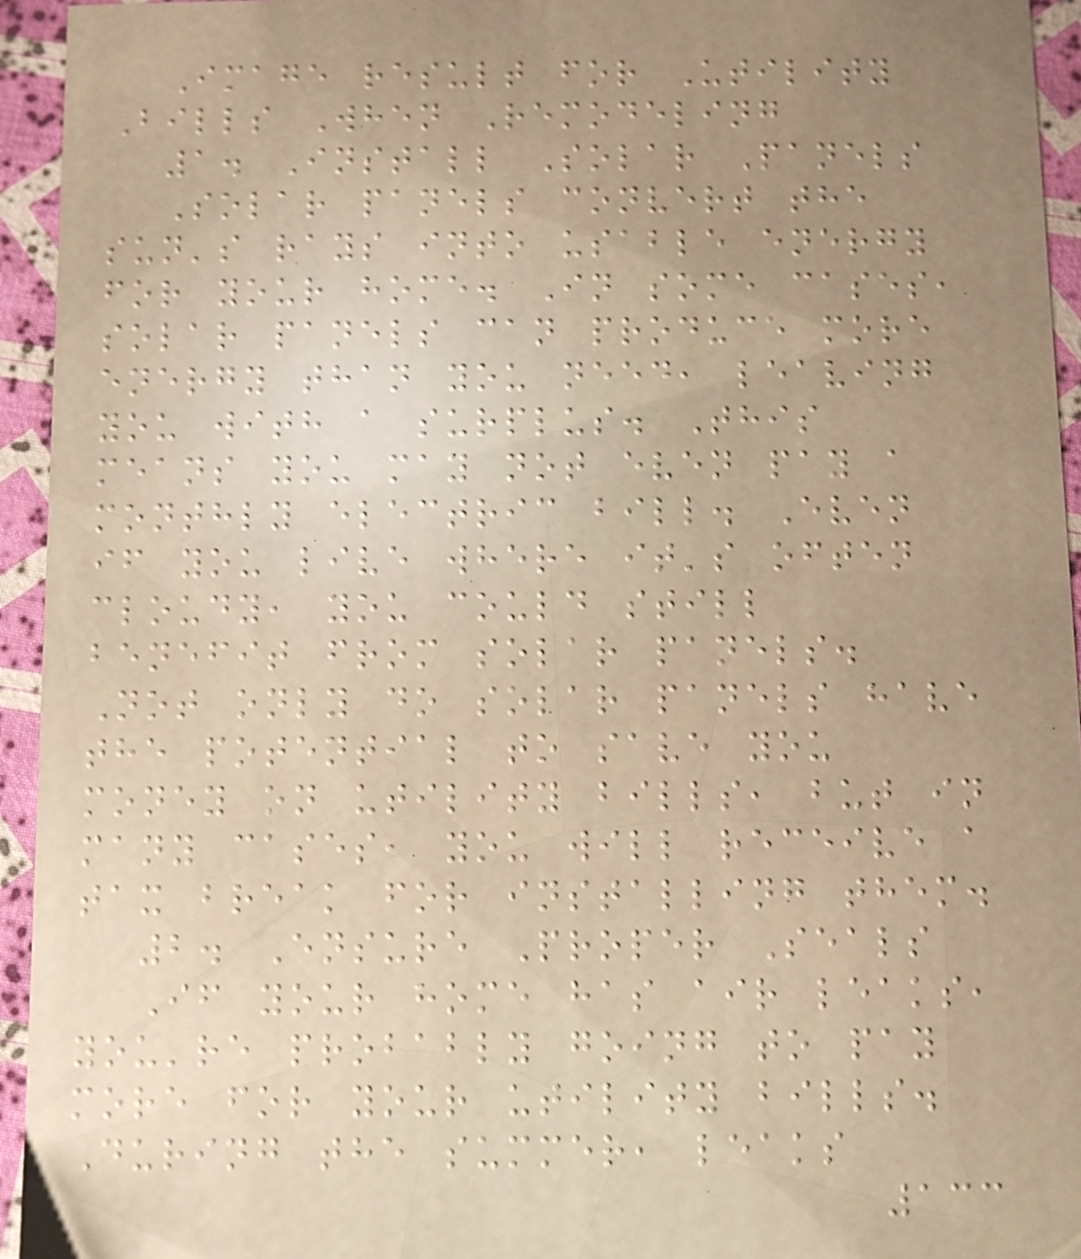Image result for Utility
Bills When Remodeling
1. Install Solar Panels
Solar panels convert the
sun's rays into usable energy
for your home. In some cases,
solar panels can produce more
energy than you need, leaving
you with a surplus. This
means you may not even pay a
monthly electric bill. Even
if you live where it's often
cloudy, you could still
benefit from solar panels.
Not only do solar panels have
the potential to save you
money on utility bills, but in
many cases, you will receive a
tax break for installing them.
2. Ensure Proper Seals
If your home has air leaks,
you're probably going to pay
more for your utility bills.
During the summer, leaks
133
